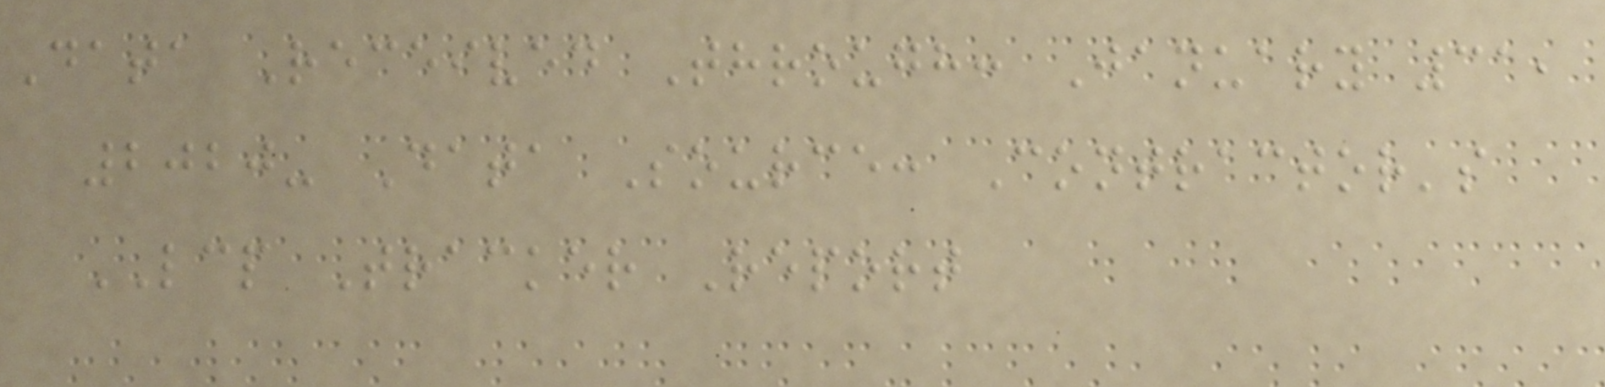Data Received Through: January 31,
2020- Data Source: Contractor's
LCP Tracker Report
